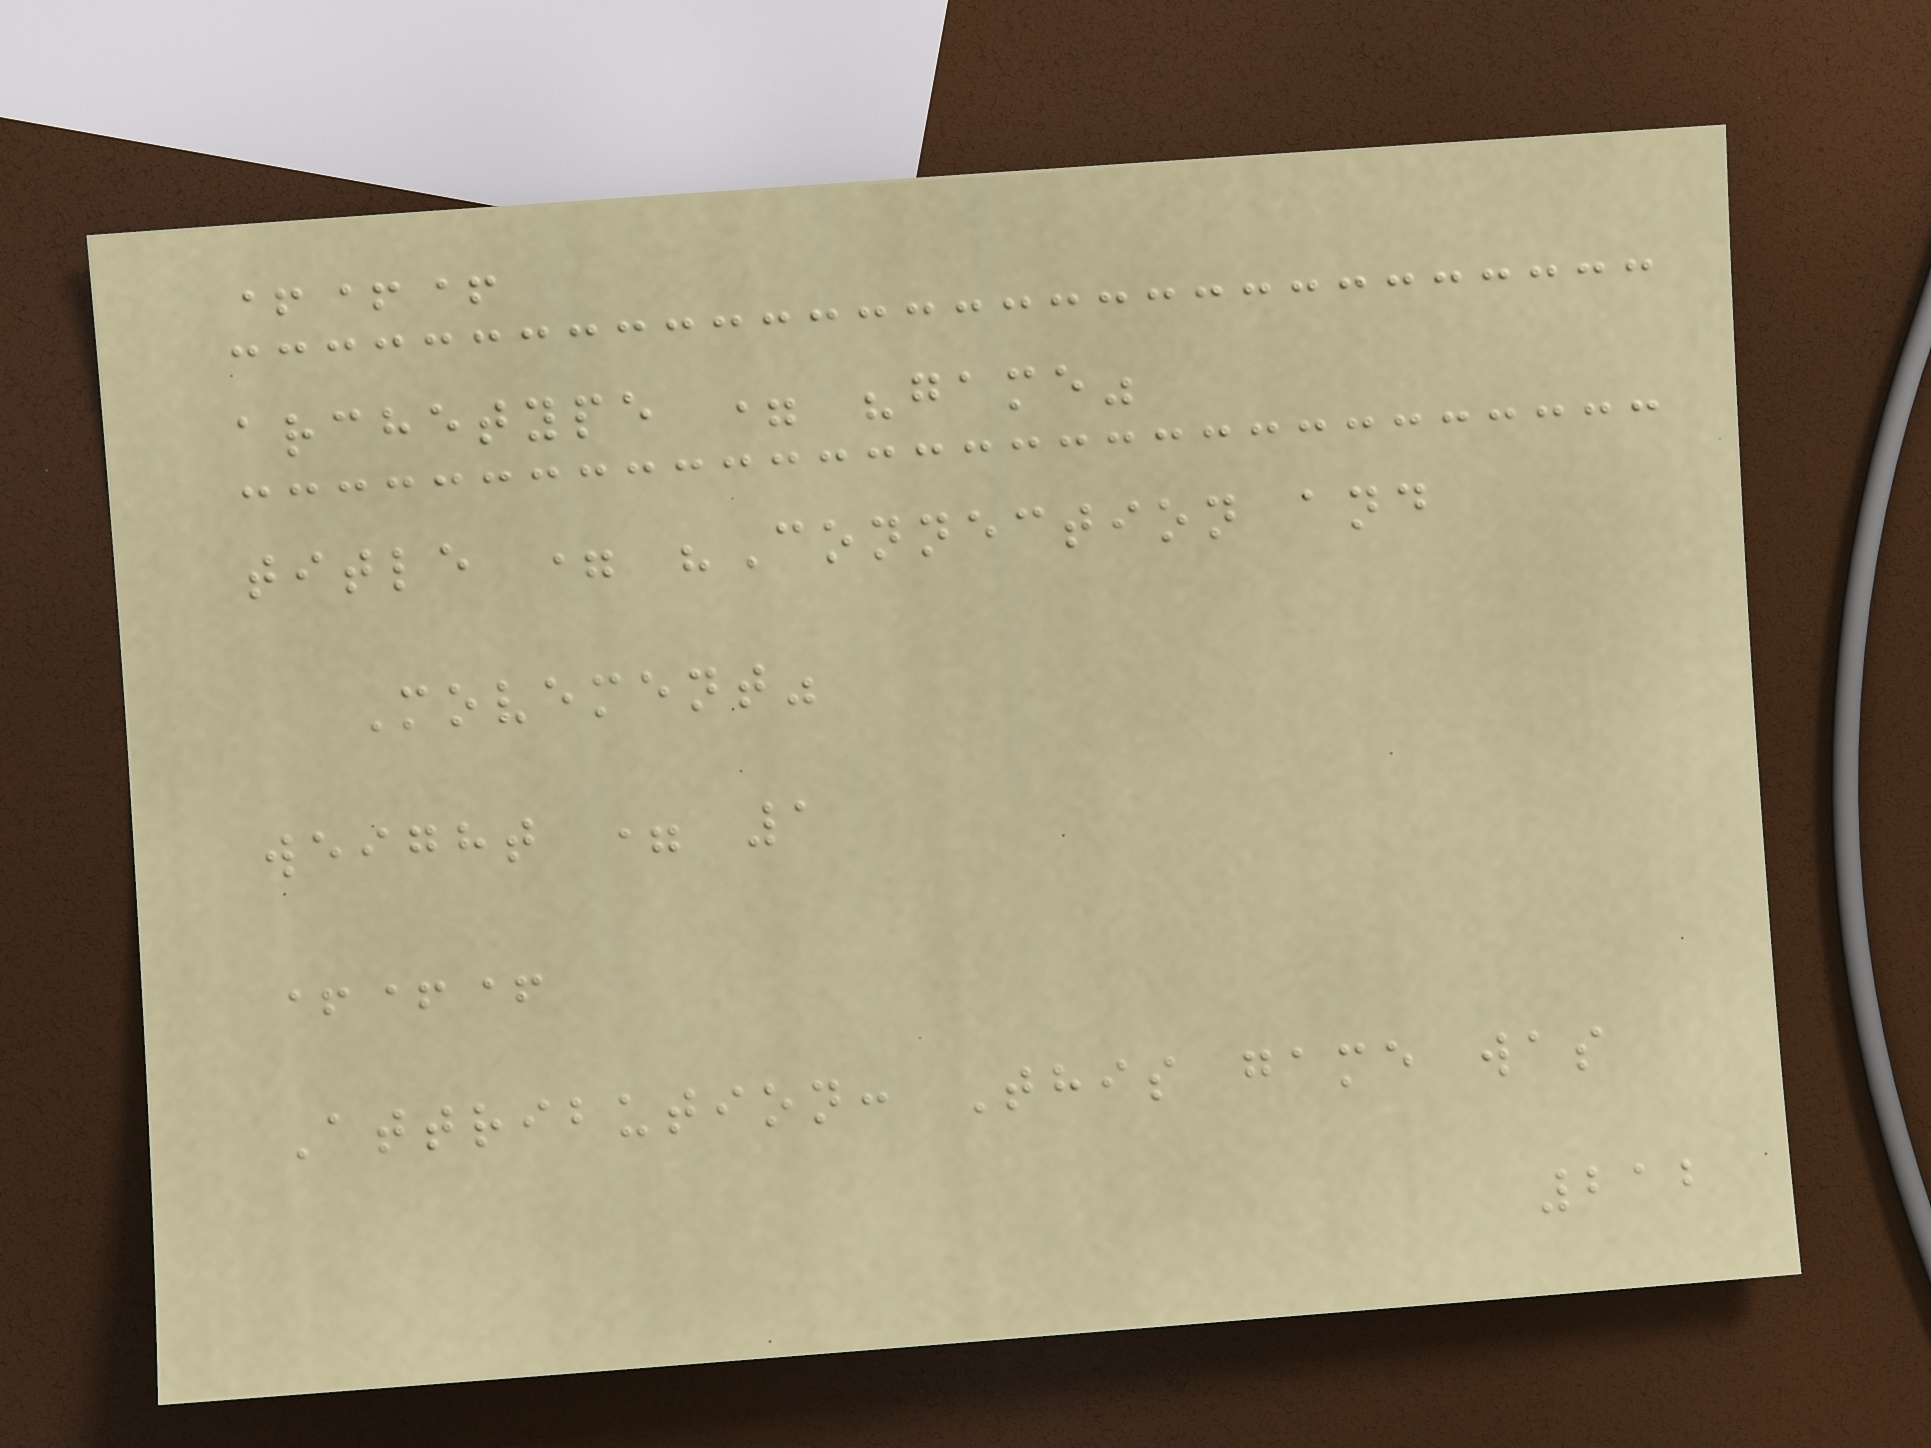+++
archetype = "game"
title = "Connection and
Movement"
weight = 1
+++
Attribution: This game was
212
